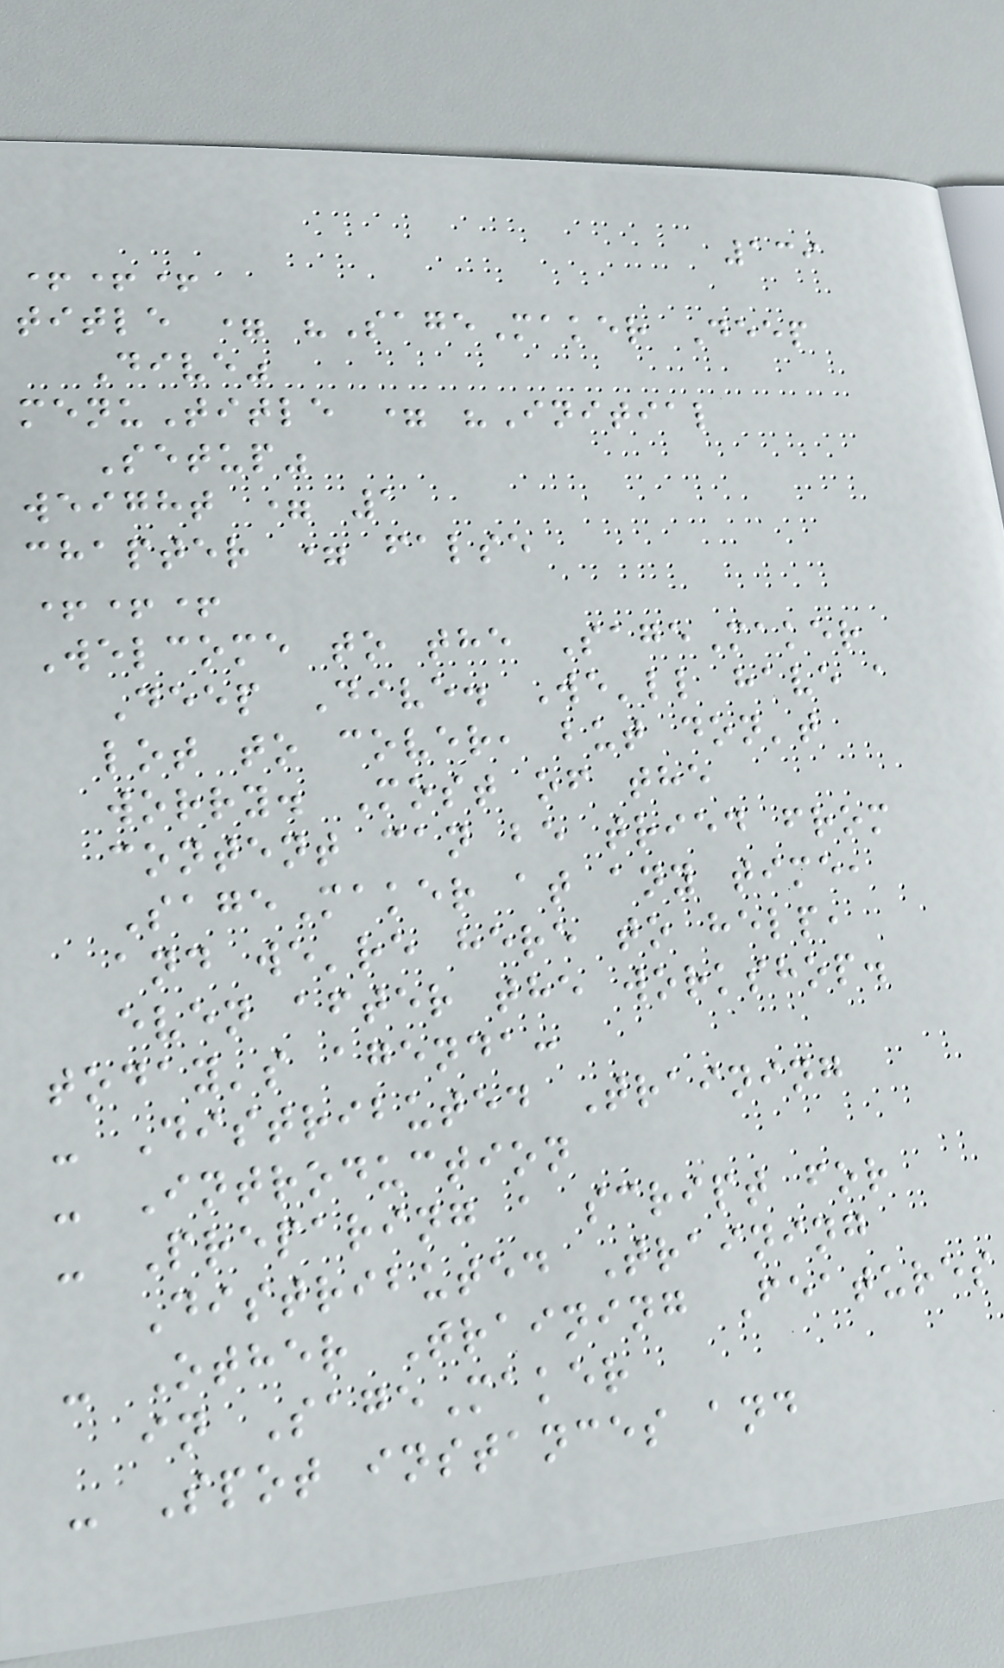139
+++
title = "SageMaker Deep
Dive"
menuTitle = "Initial
Setup"
weight = 1
chapter = false
+++
Welcome to the SageMaker
Deep Dive. We'll have a
lot to cover, but don't
worry. Most of the
content can be tried from
SageMaker at any time,
and we're here to help,
even after the workshop.
today's agenda:
- Distributed Training
- Introduction
- Preparing a script for
Distributed Training
- Other Training Features
in SageMaker
- Spot instances and
